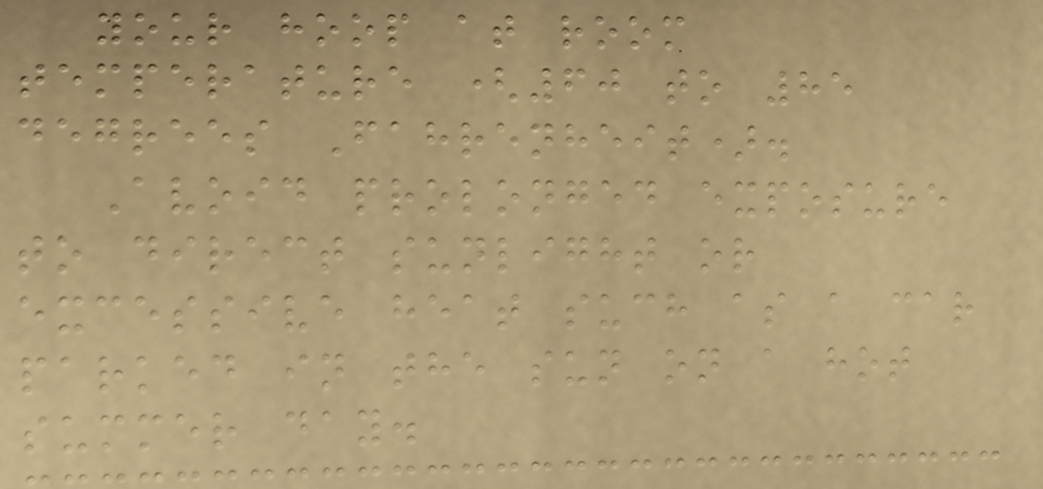your hoop at room
temperature (60 to 85
degrees Fahrenheit).
Avoid prolonged exposure
to direct sunlight or
excessive heat such as a car
parked in the sun on a hot
summer day.
